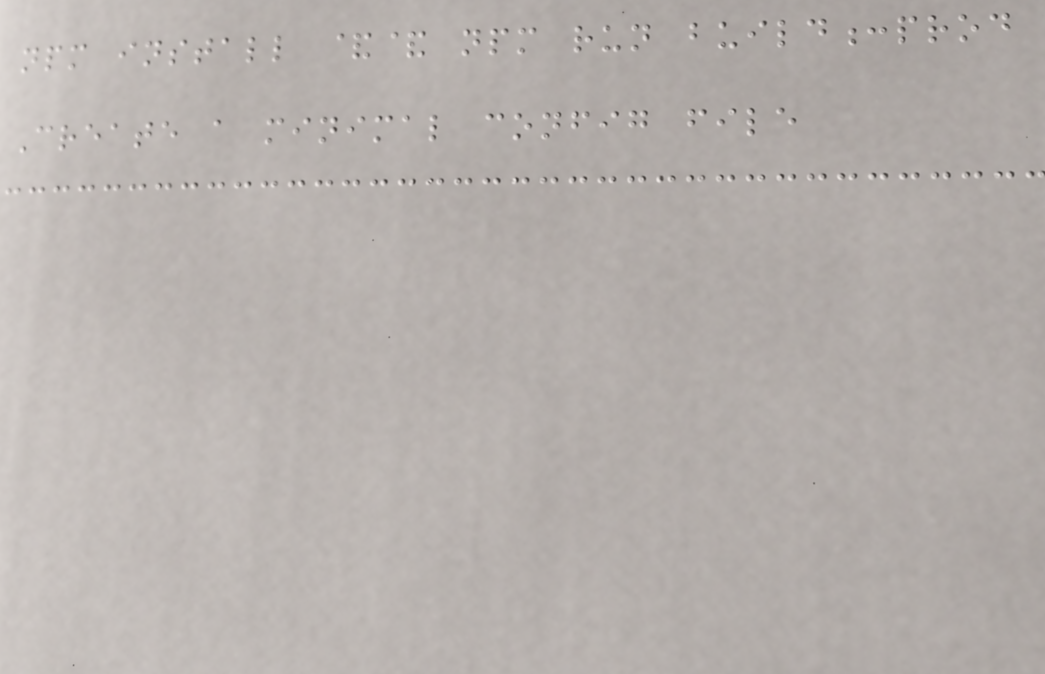npm install && npm run build:prod
Create a minimal config file
